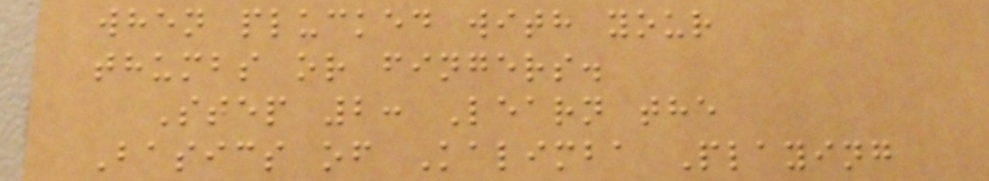when plucked with your
thumbs or fingers.
Step 2: Learn the
Basics of Kalimba Playing
